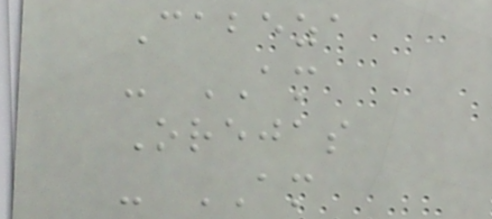Cabeza
- AM
Orejas
- AM
